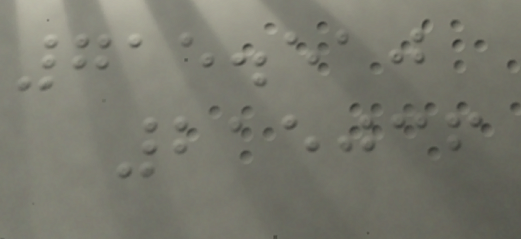715.510
215036
